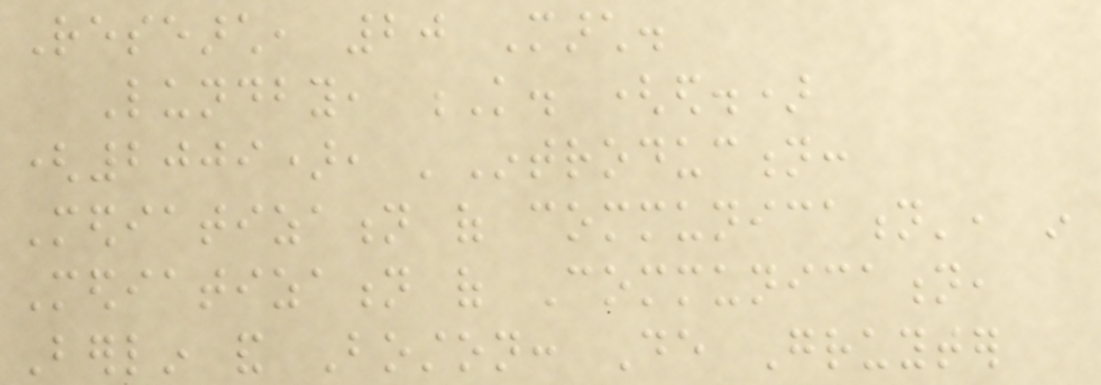Research, 20 March.
Lundby, K. (ed.)
(2009), 'Introduction:
Mediatization of communication', in
Mediatization of Communication,
Berlin and Boston: De Gruyter
